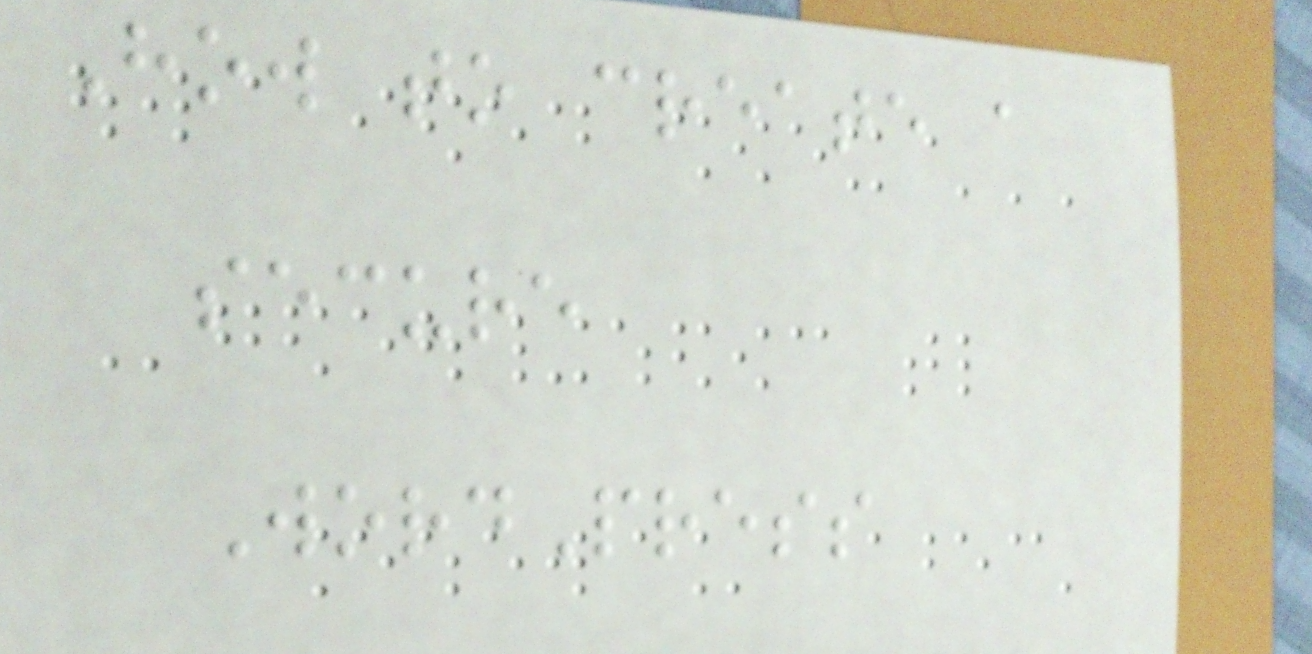How to create a
secure
WordPress
